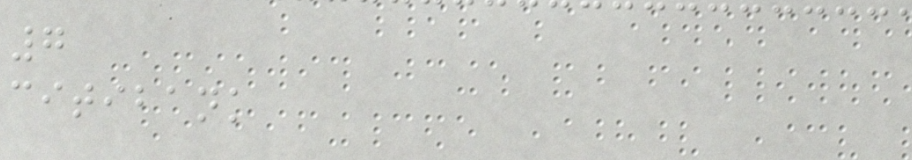7
citibank
